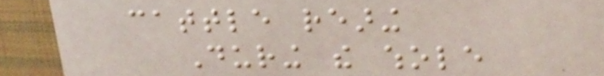cattle rearing
During the whole
